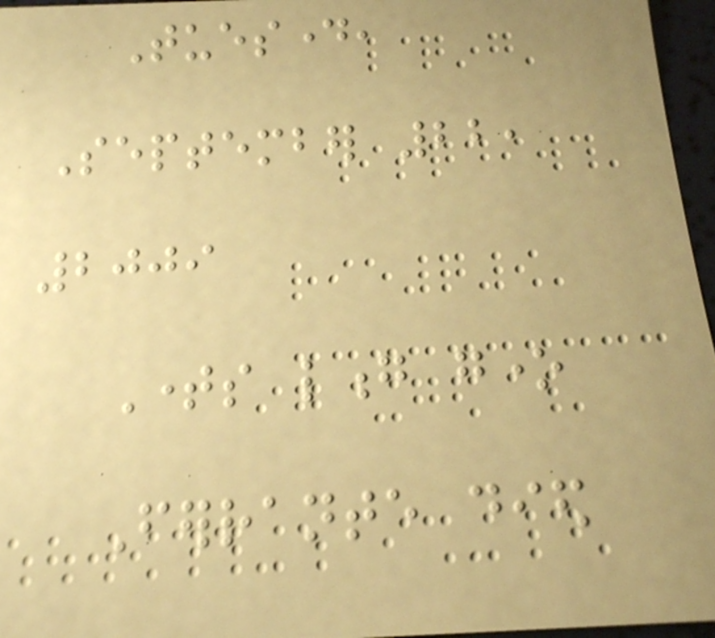Tuesday,
September 22,
2009
Times long gone
Ferrante died
